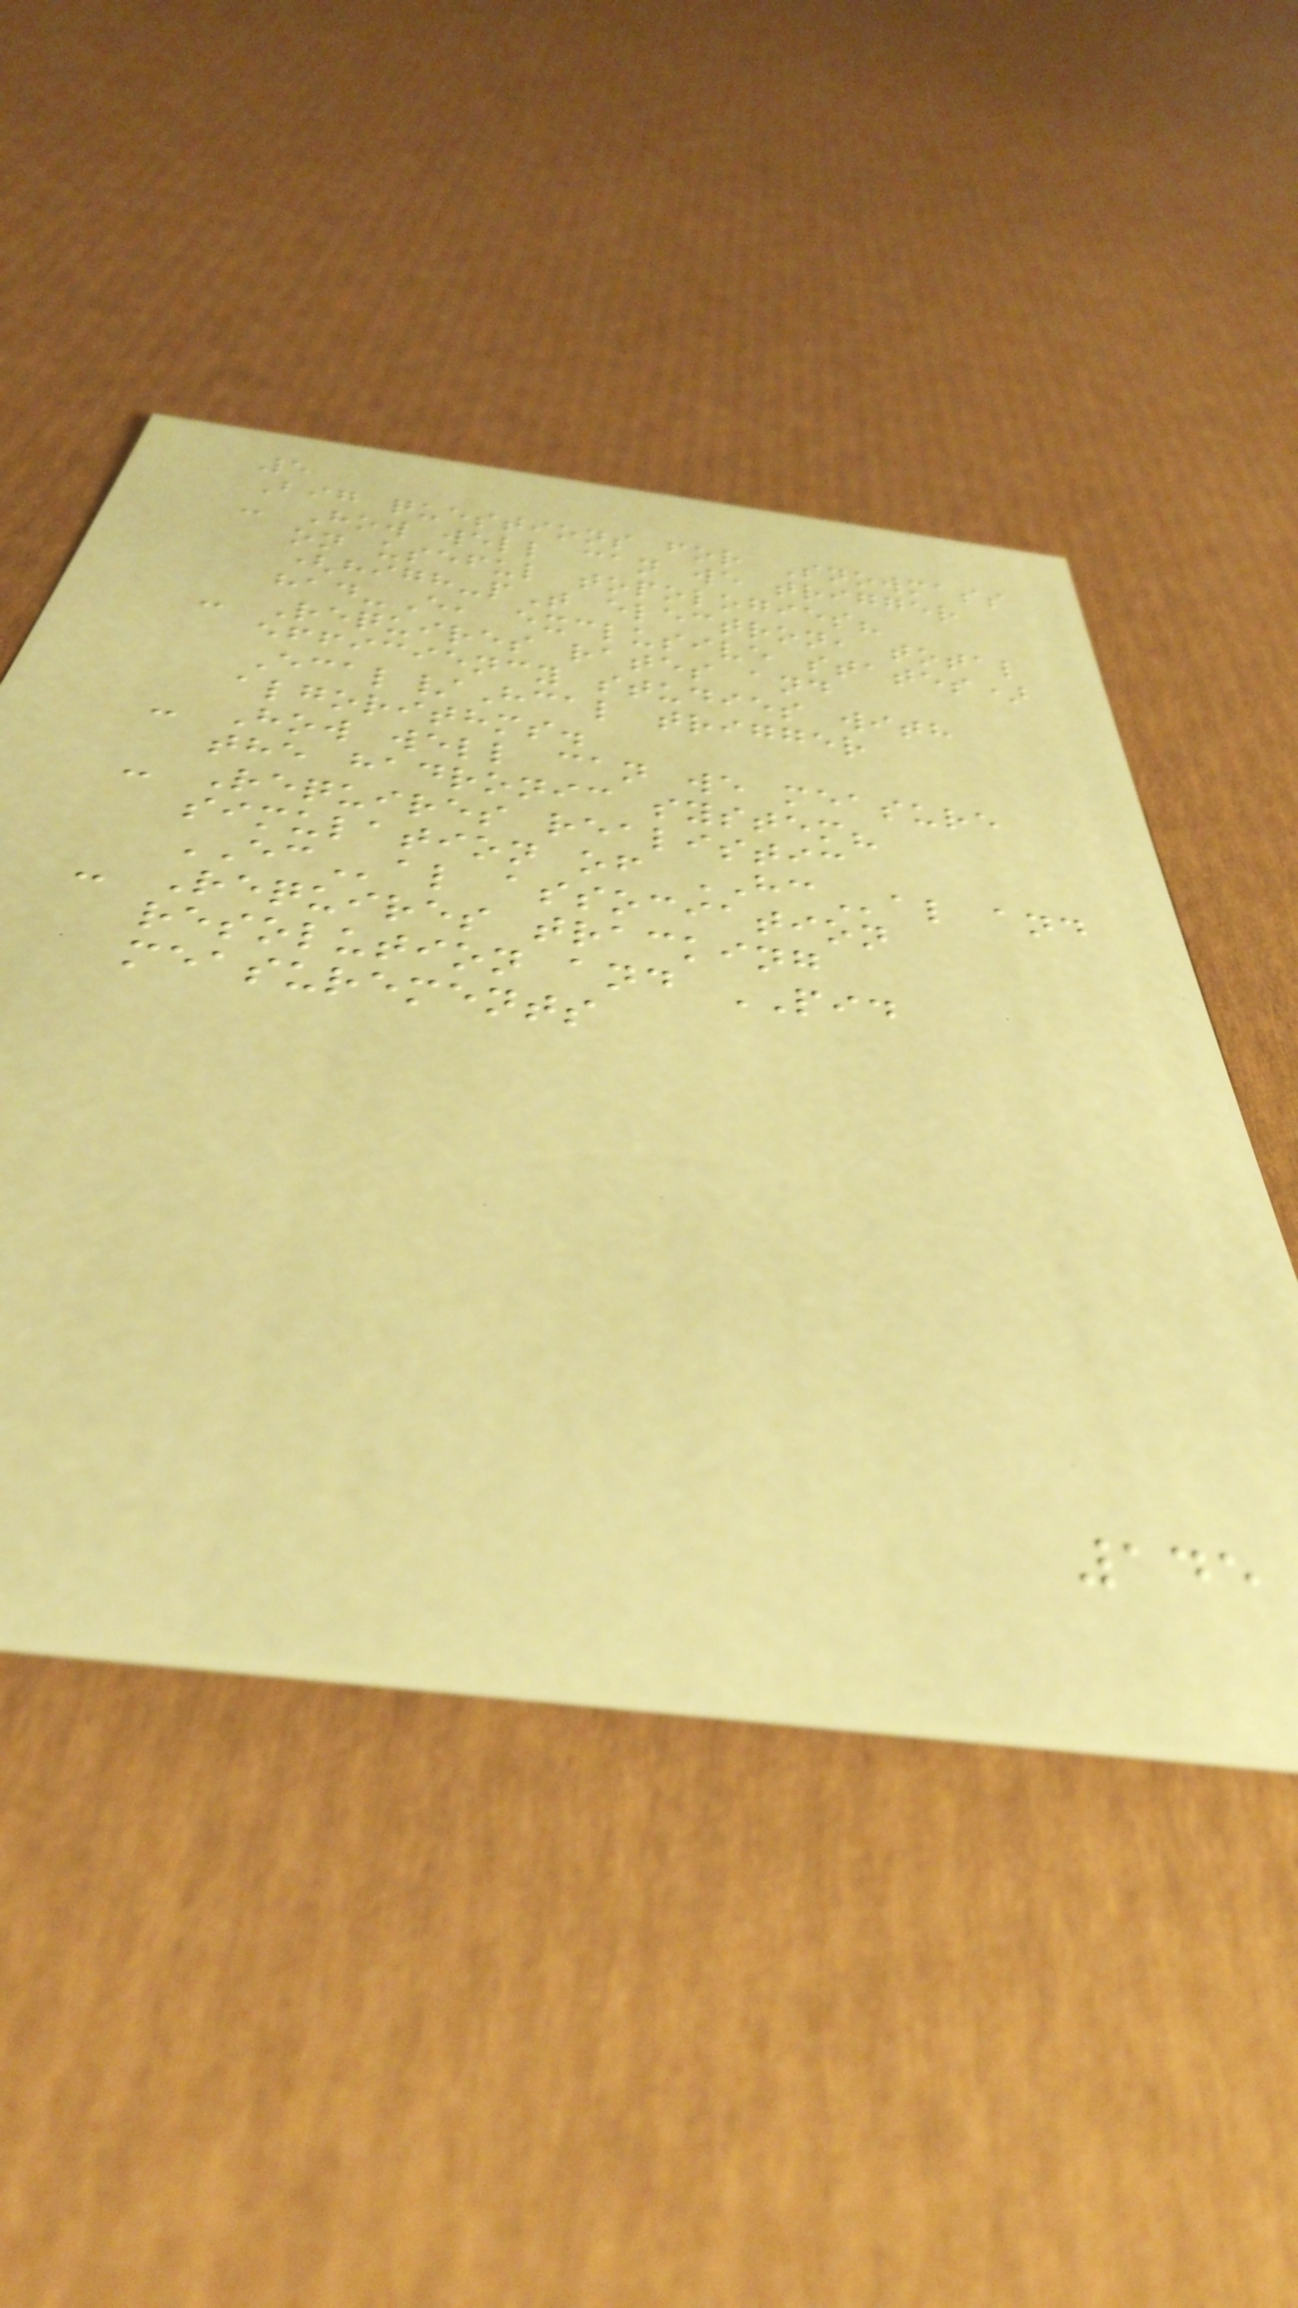5
Big questions for Snowmass
- How well can we trigger
on useful topologies?
(high-pT electron, total
had-E, exclusive states)
- Requires rates and
efficiency studies with
Ecal/Hcal trigger
algorithms.
- How well can we measure
the hadronic system?
- Requires realistic
simulation of HCal and
ECal association
- Requires tracking
resolution and PID
measurements
145
